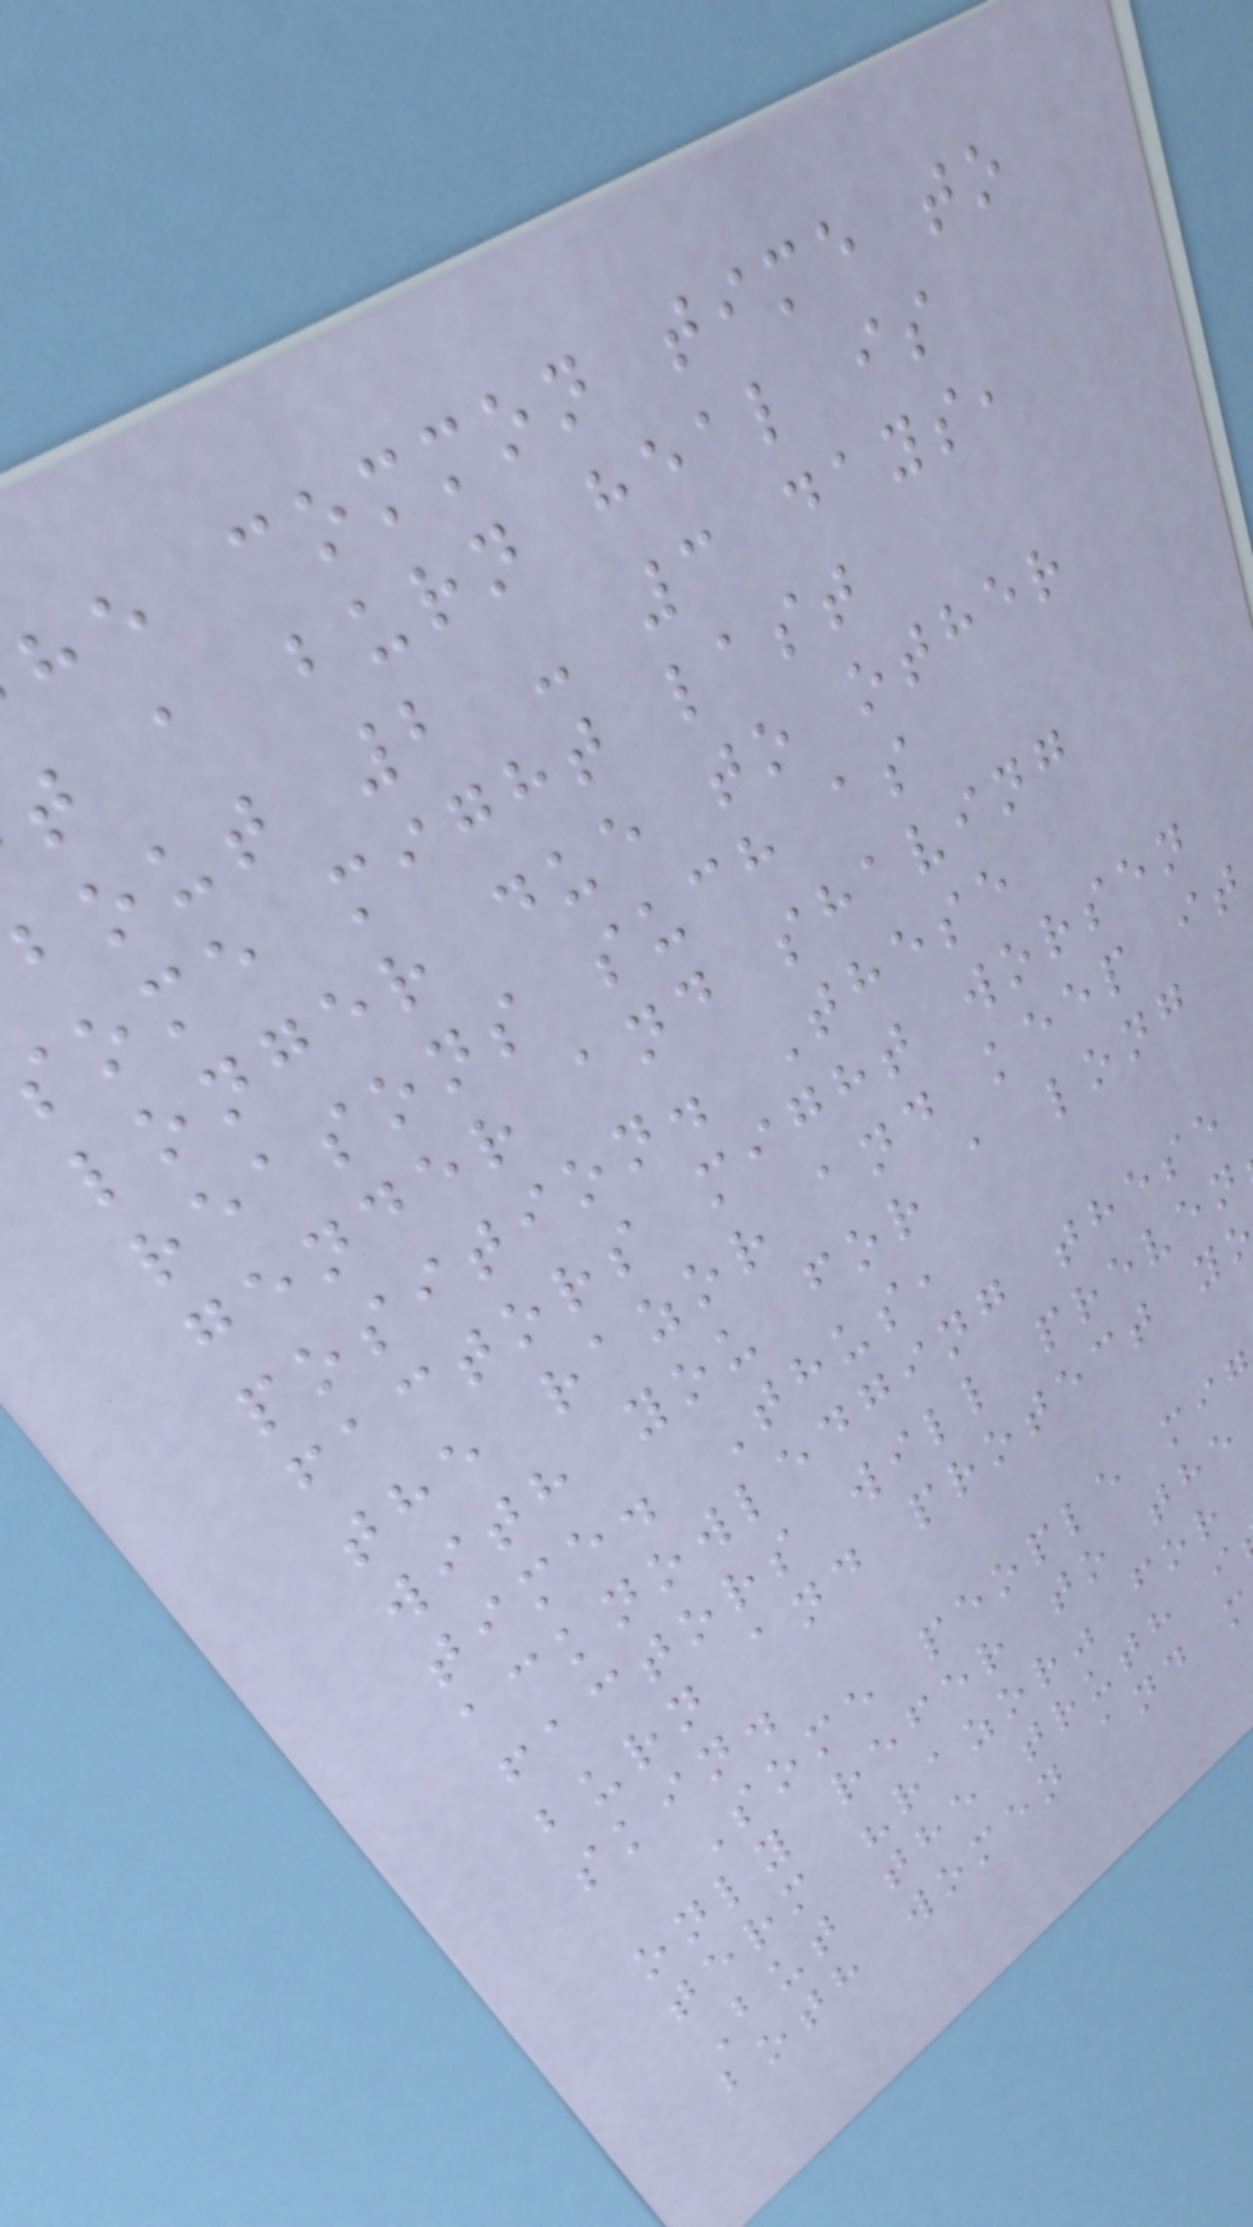he common time to
t a burn heal is
bout 2 - 3 days,
some might last
longer due to other
reasons such as
gender and shaving
position. These
factors might worsen
the razor and keep it
with you for a long
time. Thus,
acknowledging these
factors will preven
burn and protect y
skin.
Some people mig
only refer to the
term "razor" for
But the truth i
both women and m
